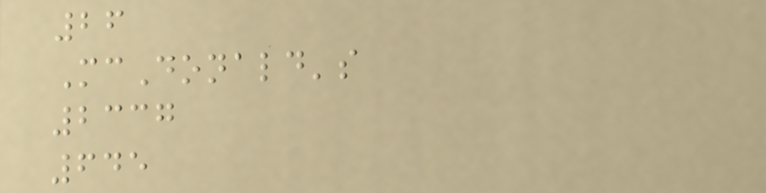26
McDonald's
2337
645
